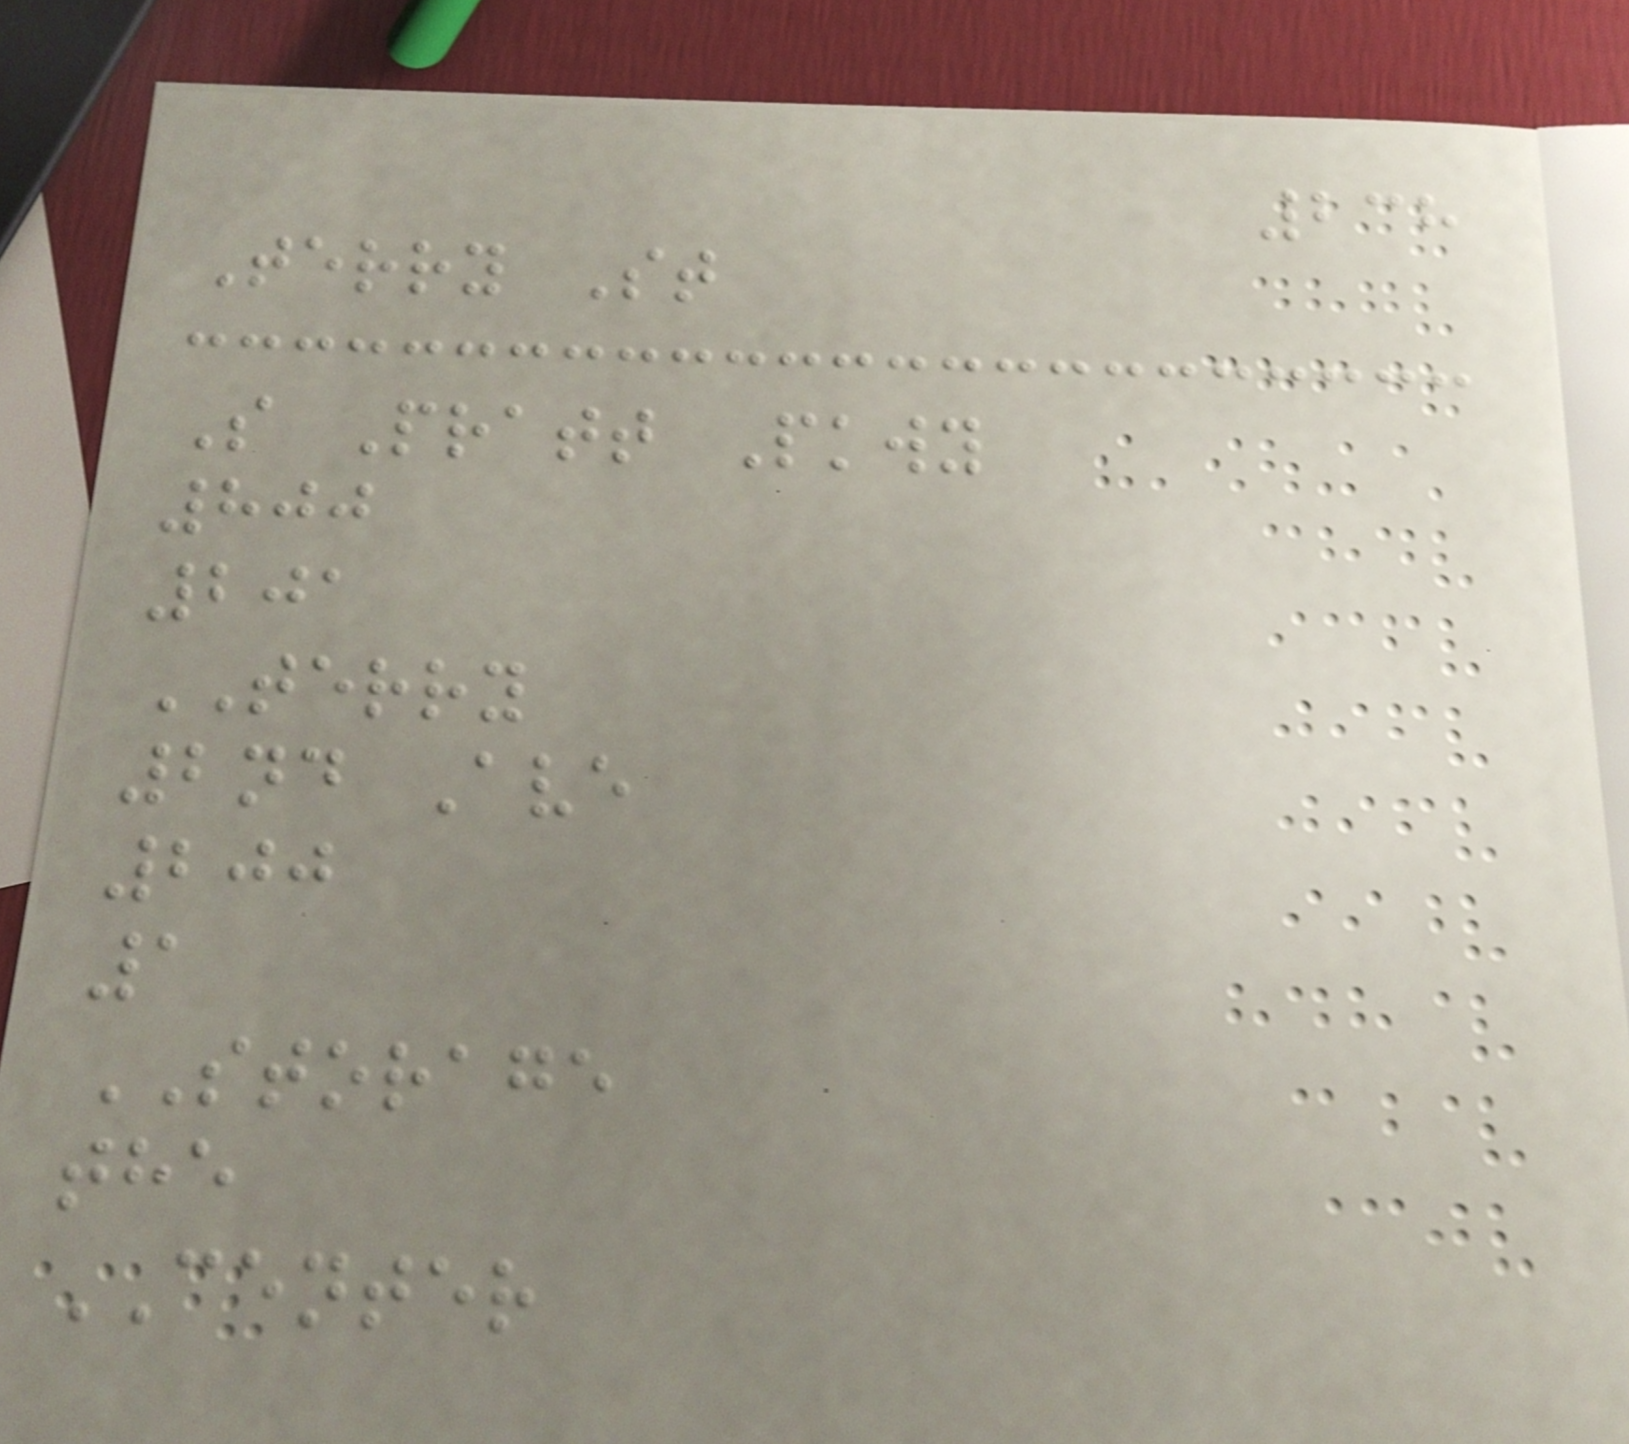238
Terry St
S Pratt Pkwy
800
201
TERRY
2nd Ave
200
1
STORAGE
the
CENTER
